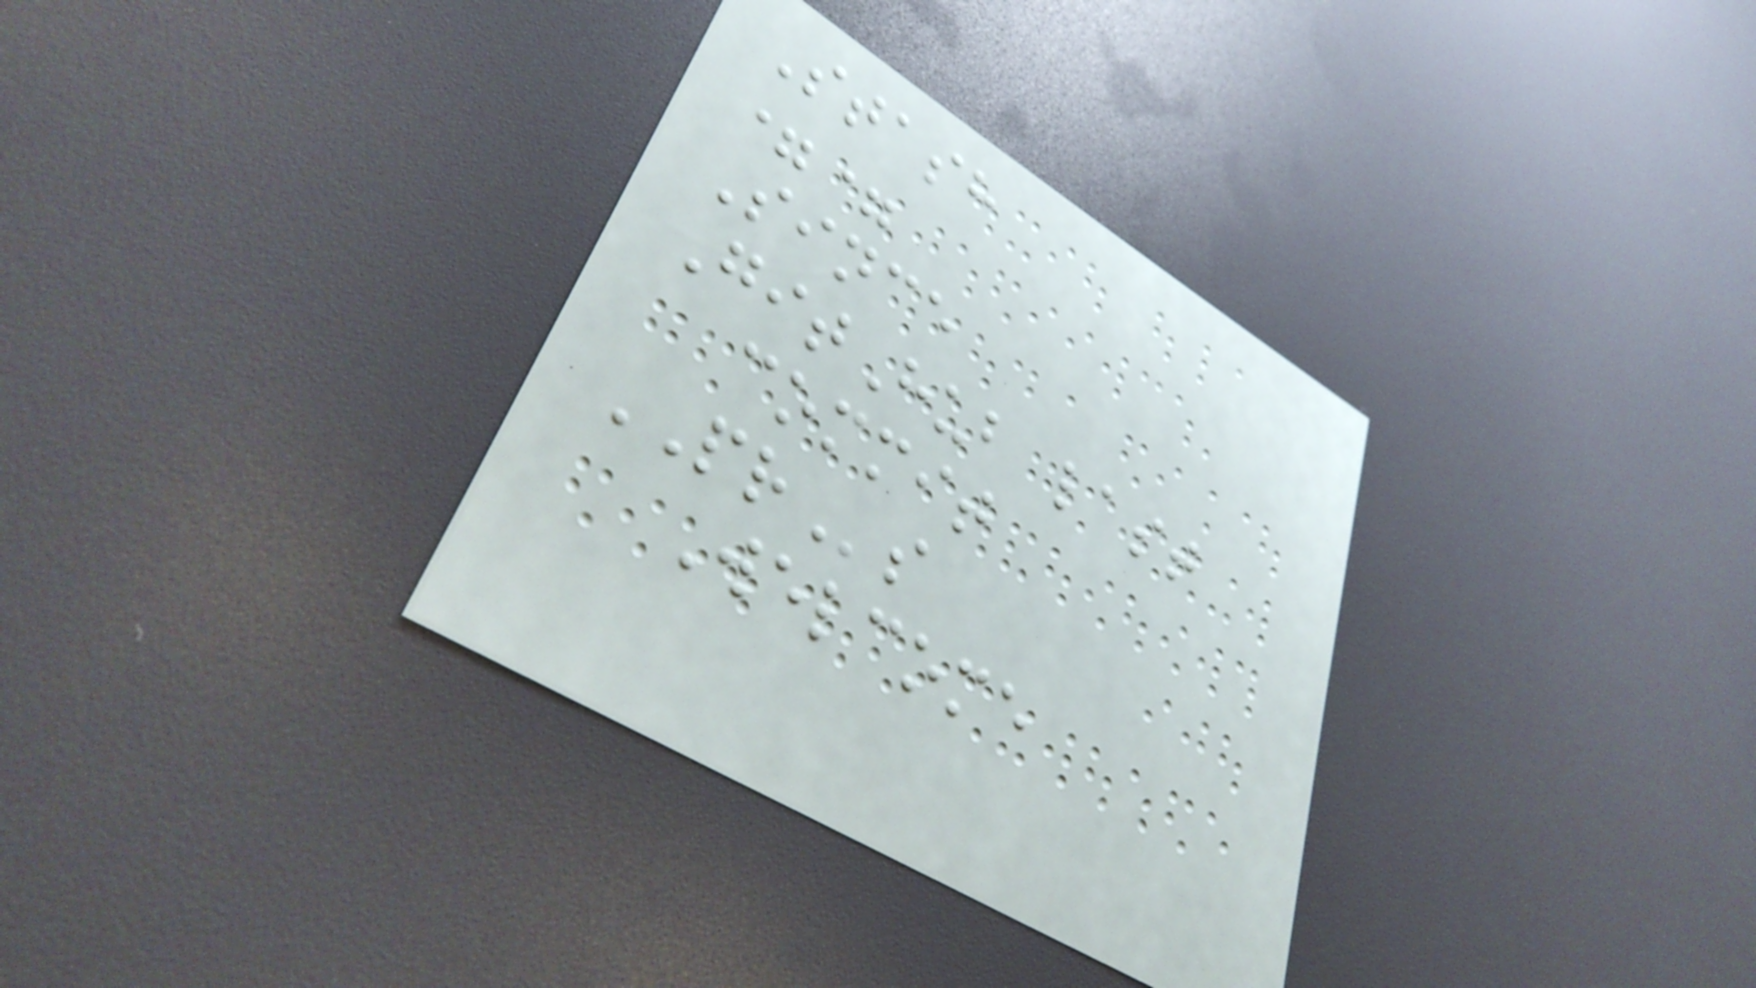Stash
==
Since
GitHub last
commit
PRs
Welcome
